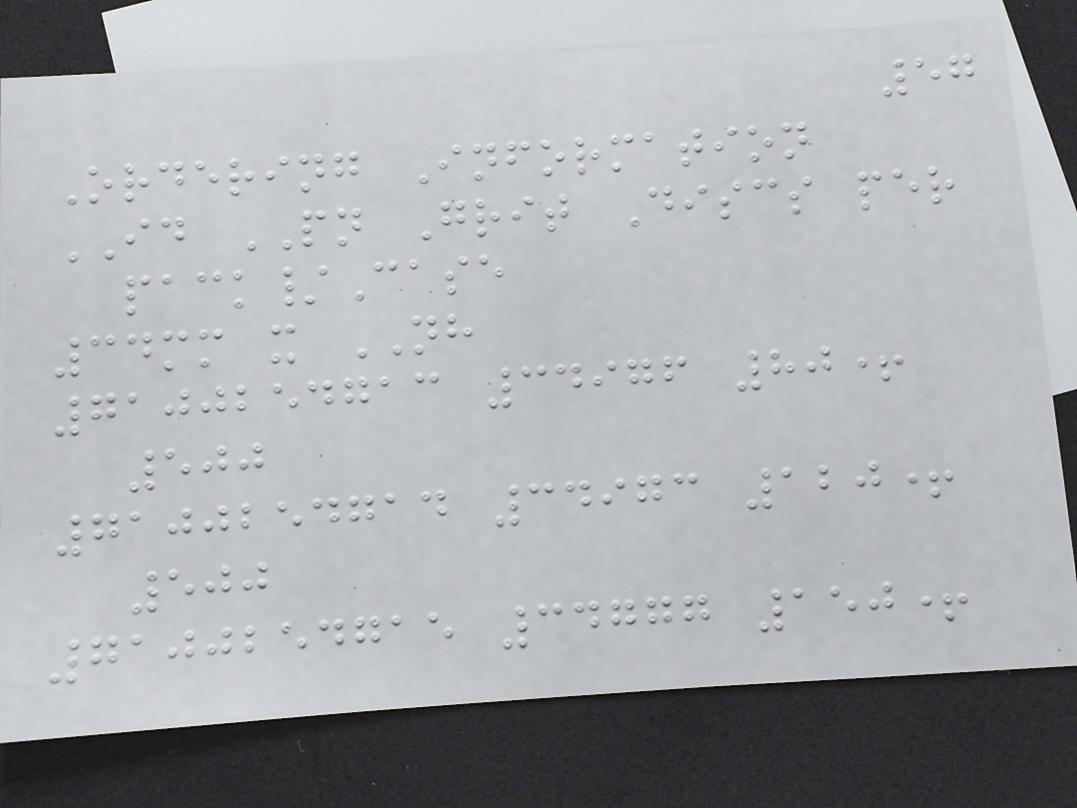57
Ordering Information
ID PN Grit Discs per
pack/Case
34mm x NH
7100254713 34976 80+
500
7100254714 34973 120+
500
7100254715 34777 150+
